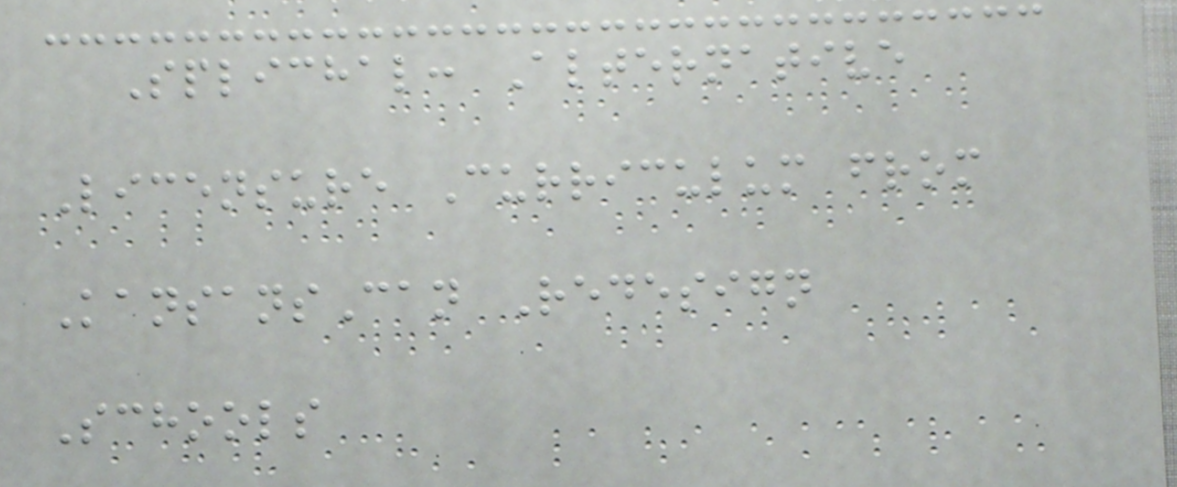Splichal: Alternative
Licensure Curriculum from
KansansCan Redesign
Schools
